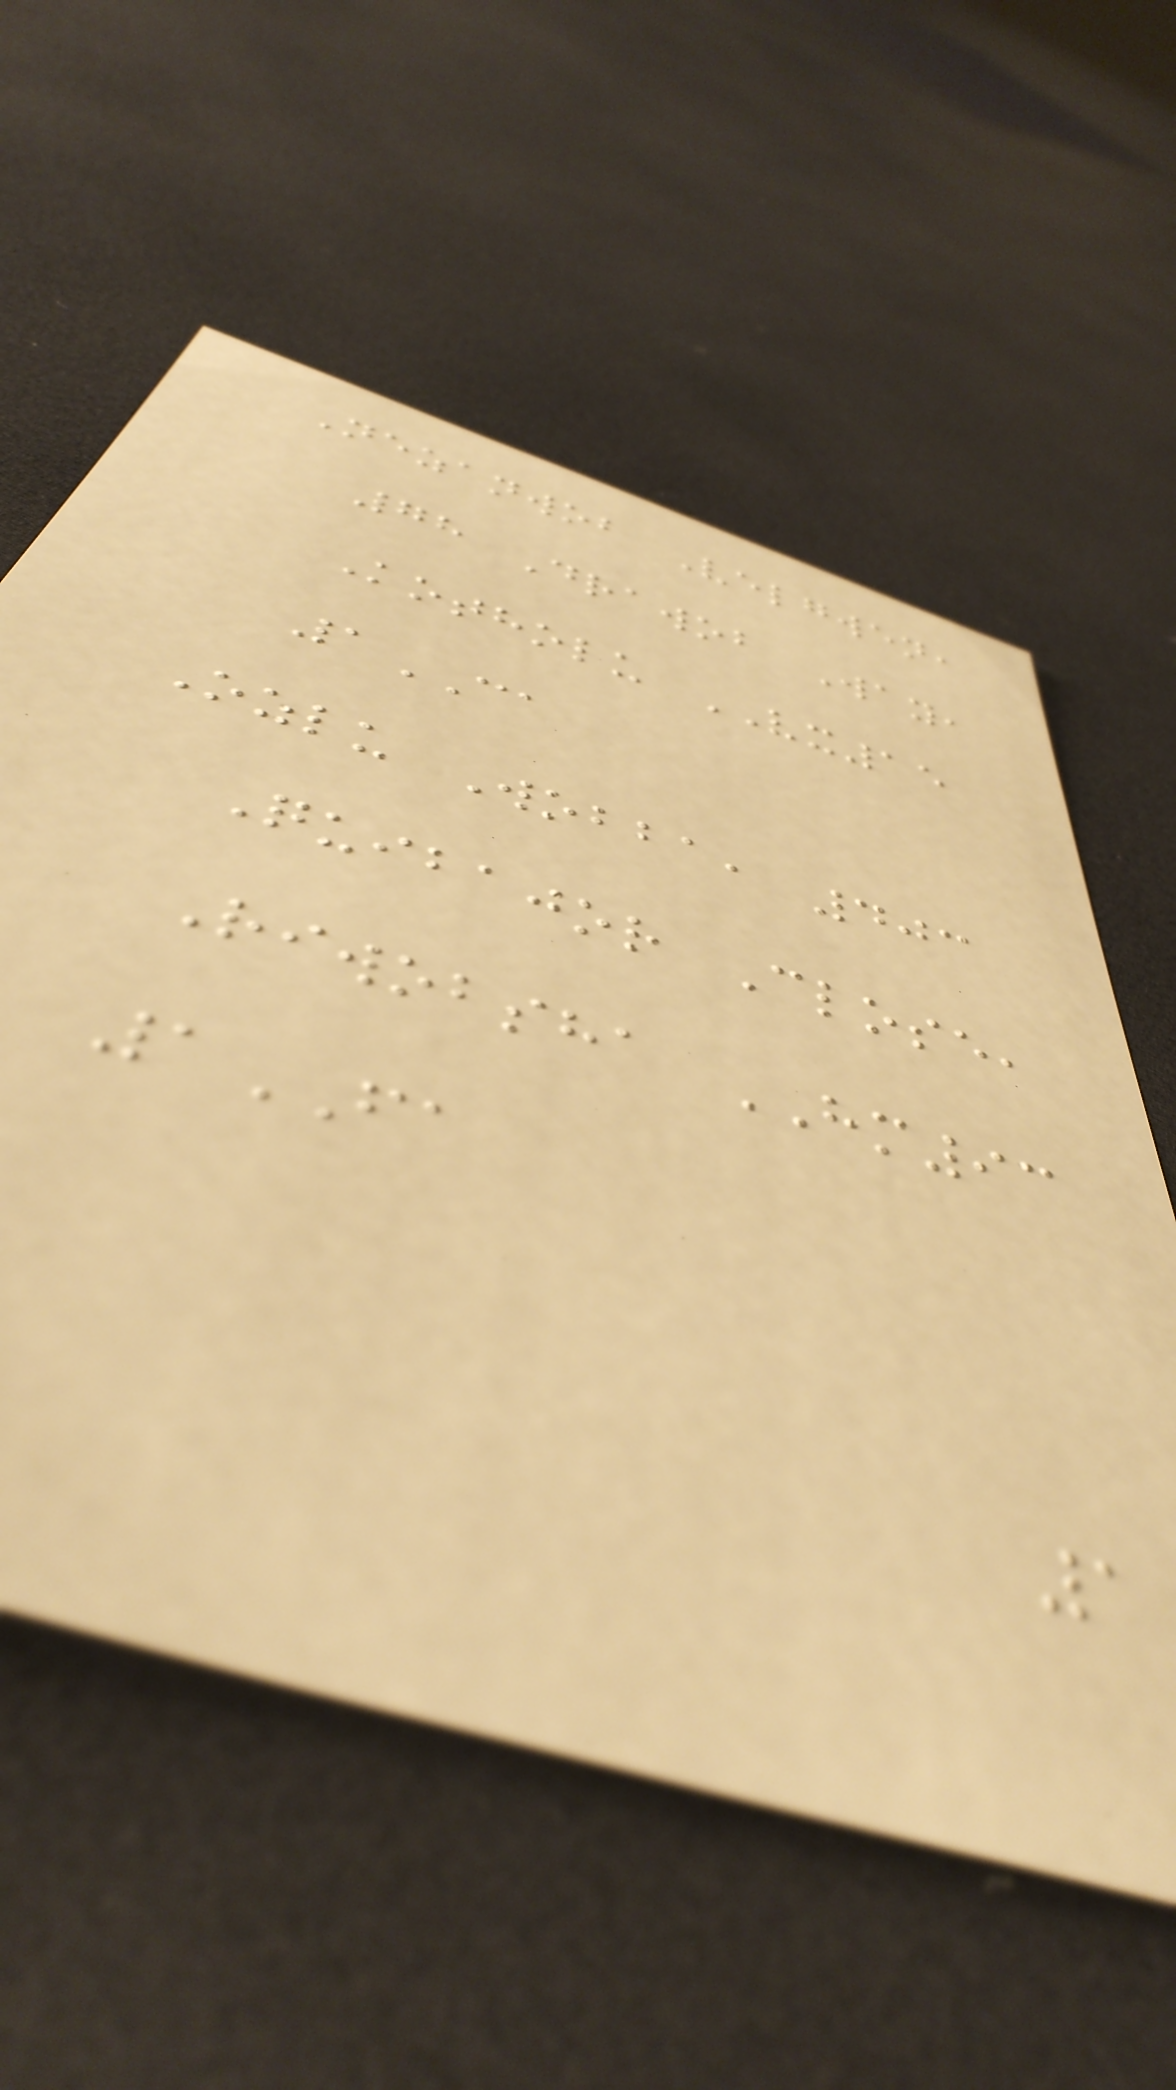Nezanwob Velgwen,
78 Drawob Way,
Kotholu VX15
1CA
Ozlu Wobba, 403
Quibajor Close,
Riwobsha HM93
1FA
1
